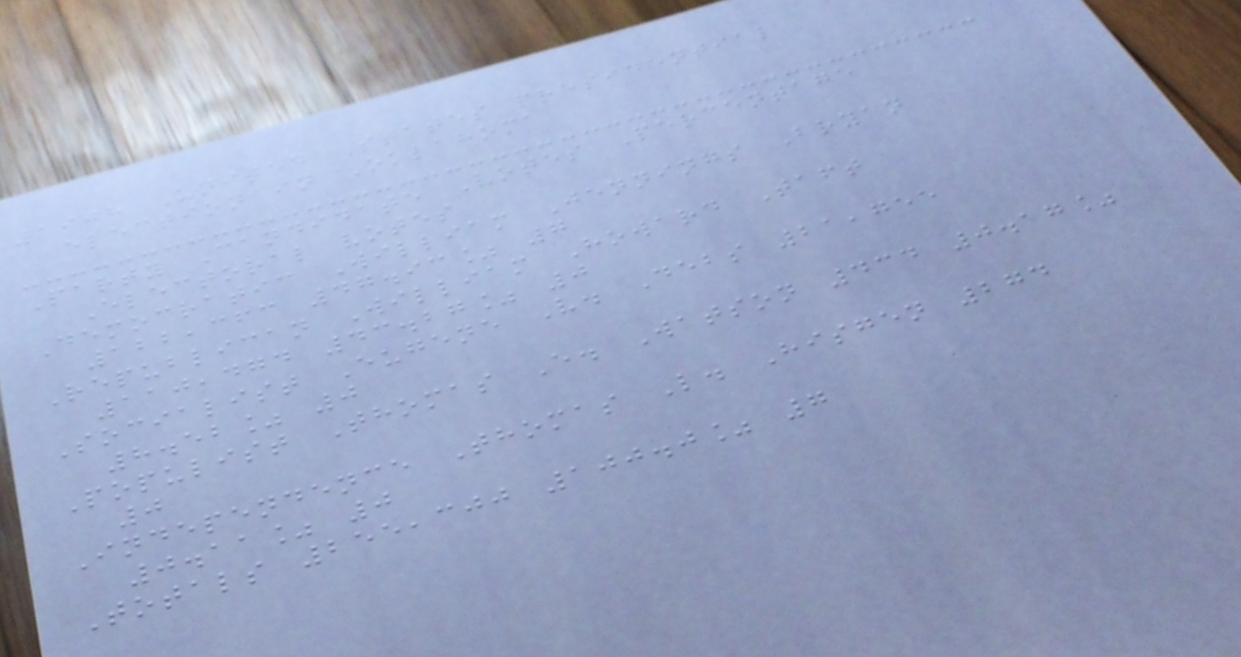1908 United States presidential
election in Oklahoma
Party Candidate Votes Percentage
Electoral votes
Democratic William Jennings Bryan
122,363 47.93% 7
Republican William Howard Taft
110,474 43.27% 0
Socialist Eugene V. Debs 21,755
8.52% 0
Populist Thomas E. Watson 434 0.17%
0
Independence Thomas L. Hisgen 274
0.11% 0
Totals 255,300 100.0% 7
